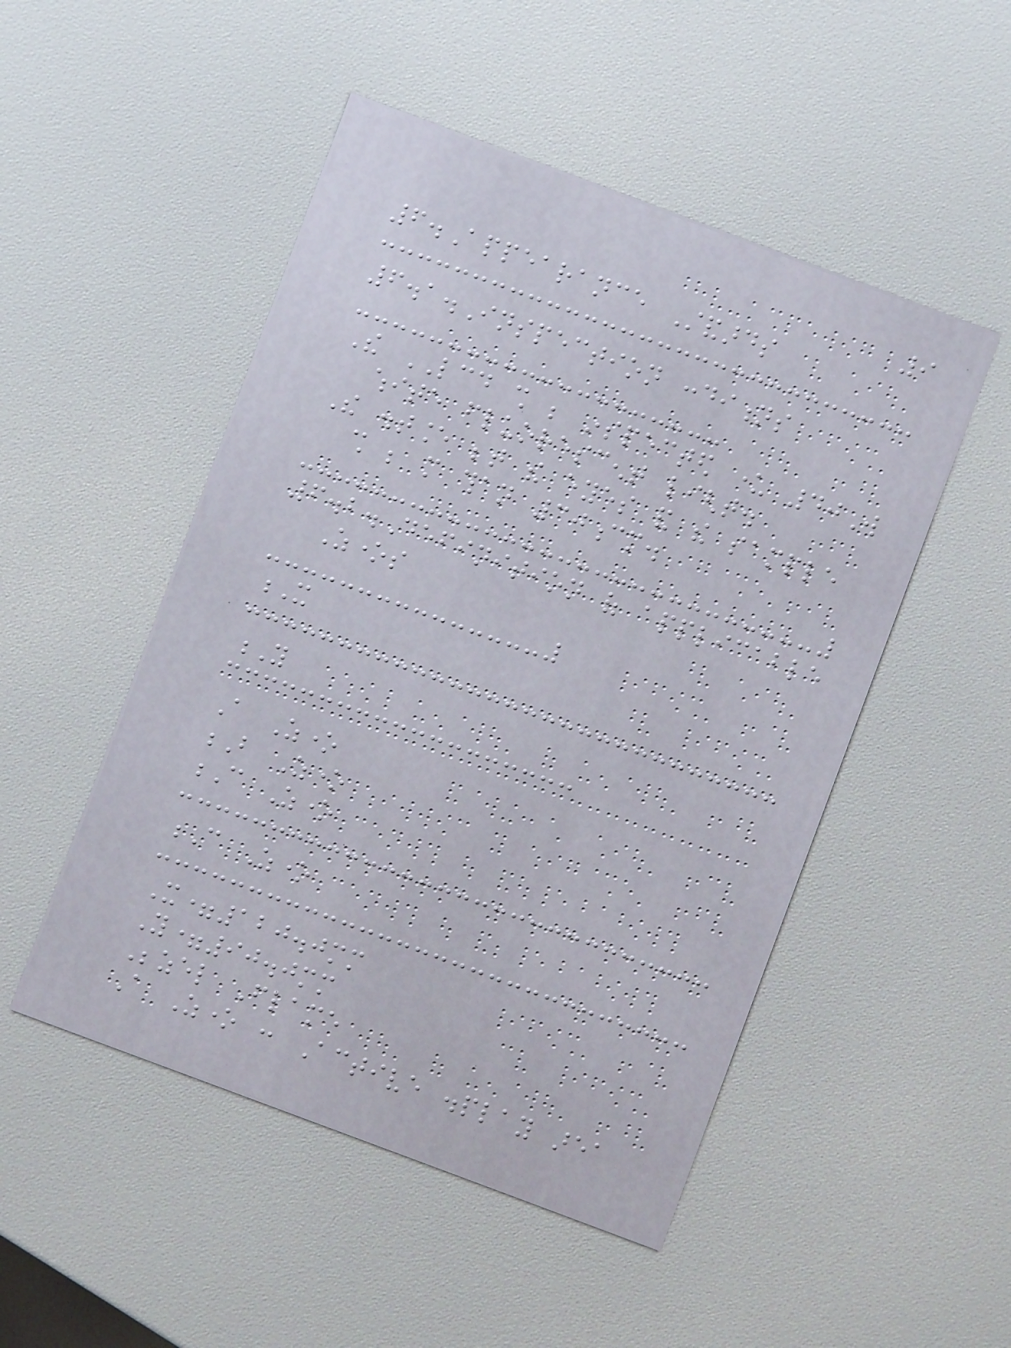9
6.Appearance Standards
6.1.Inspection conditions
The LCD shall be inspected under 40W
white fluorescent light.
The distance between the eyes and the sample
shall be more than 30cm.
6.2.Definition of applicable
Zones
X
Y
A Zone
B Zone
C Zone
C Zone
X=120.0mm
Y=90.0mm
Bezel Flame
A Zone : Active display area
